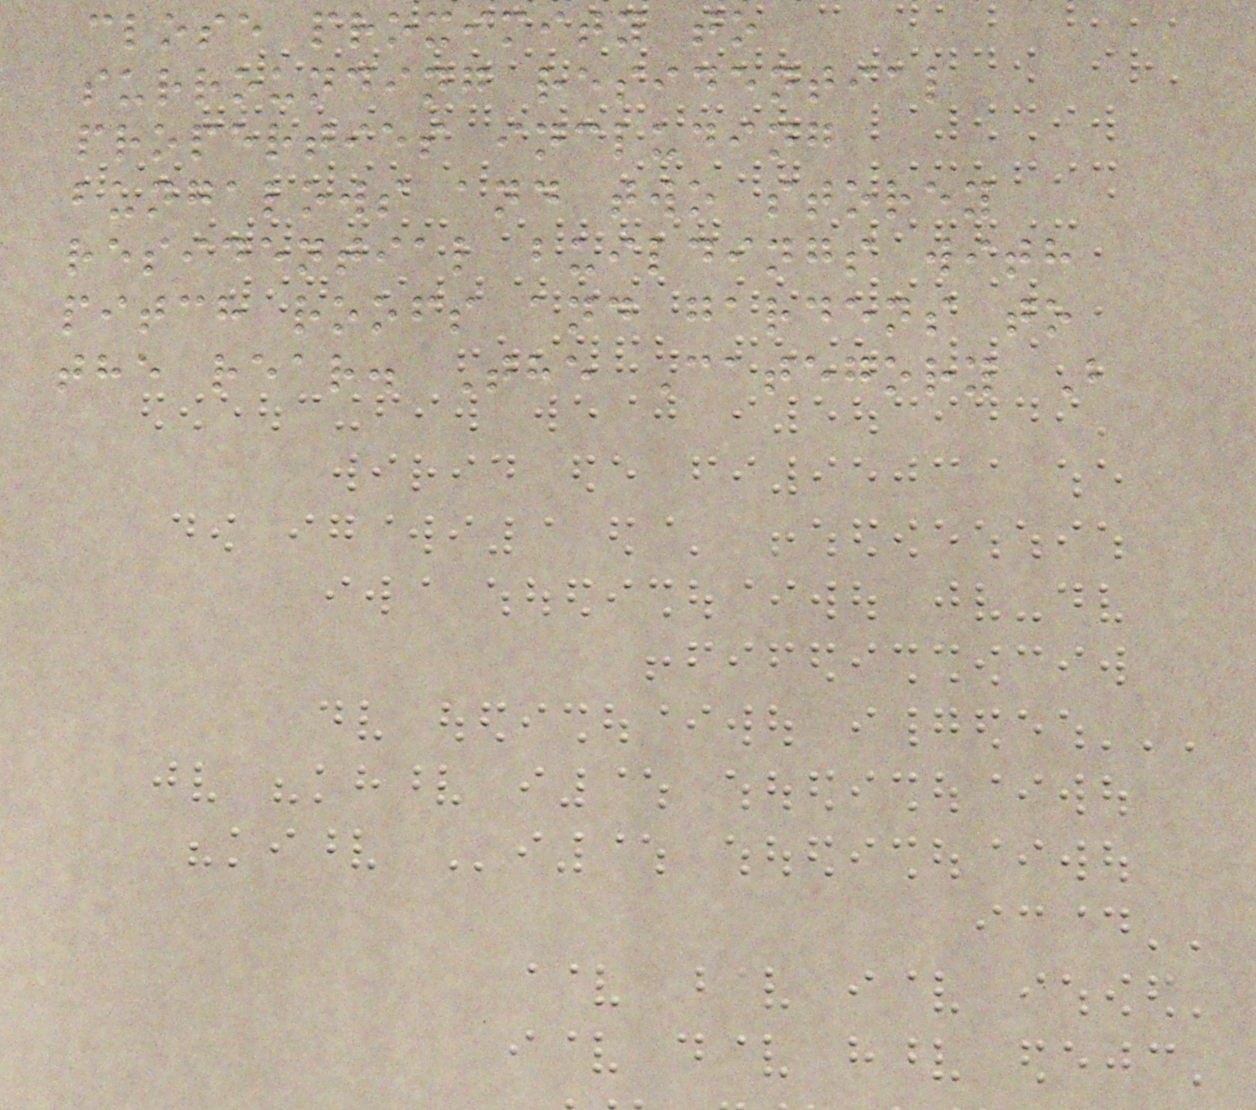close proximity to
surrounding residential
properties including
bungalows and two storey
residential buildings with
pitch roofs and gardens to
the rear. The Category B
